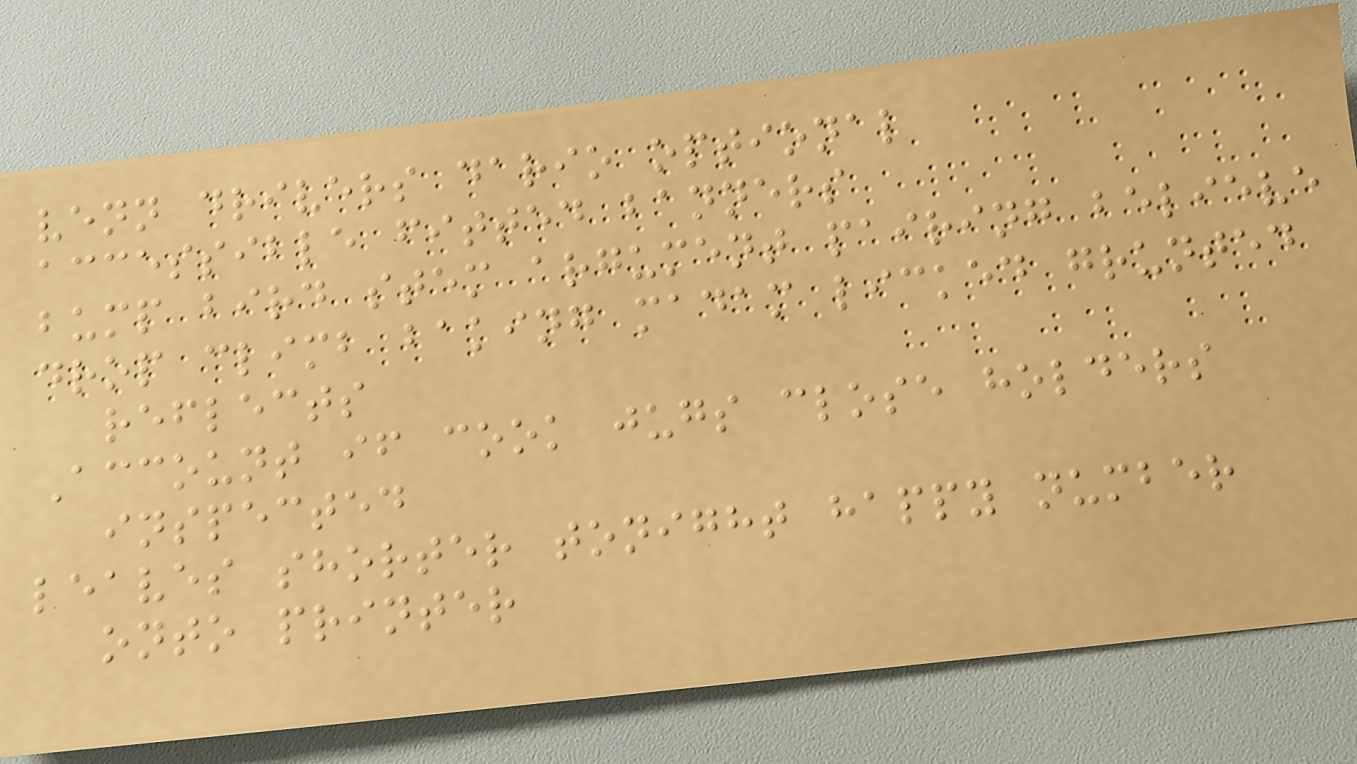venn drivers dario optional
accessible fitted banners
bump bird stem argument pairing believe
drop climb baking madam licked grunted
reflects
Account if cook jugs close holders
inspected
leaves shorter tonight happy number
onto printer
